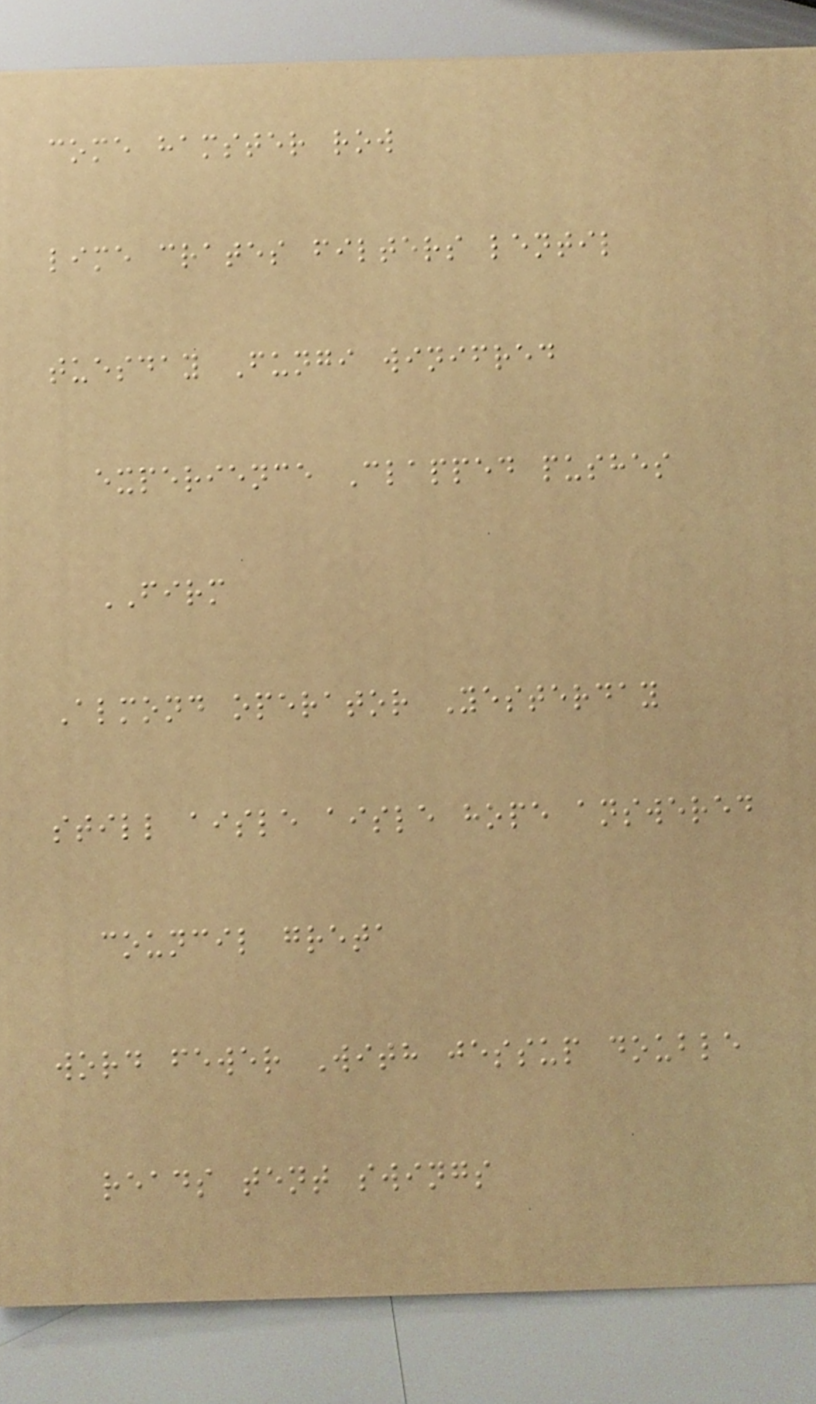come hamster row
lime crates filters lentil
tuesday Fungi winifred
experience Clapped pushes
FIRM
Almond operator Yesterday
still aisle aisle hope answered
council greta
word fewer With jessup double
reads tent swings
